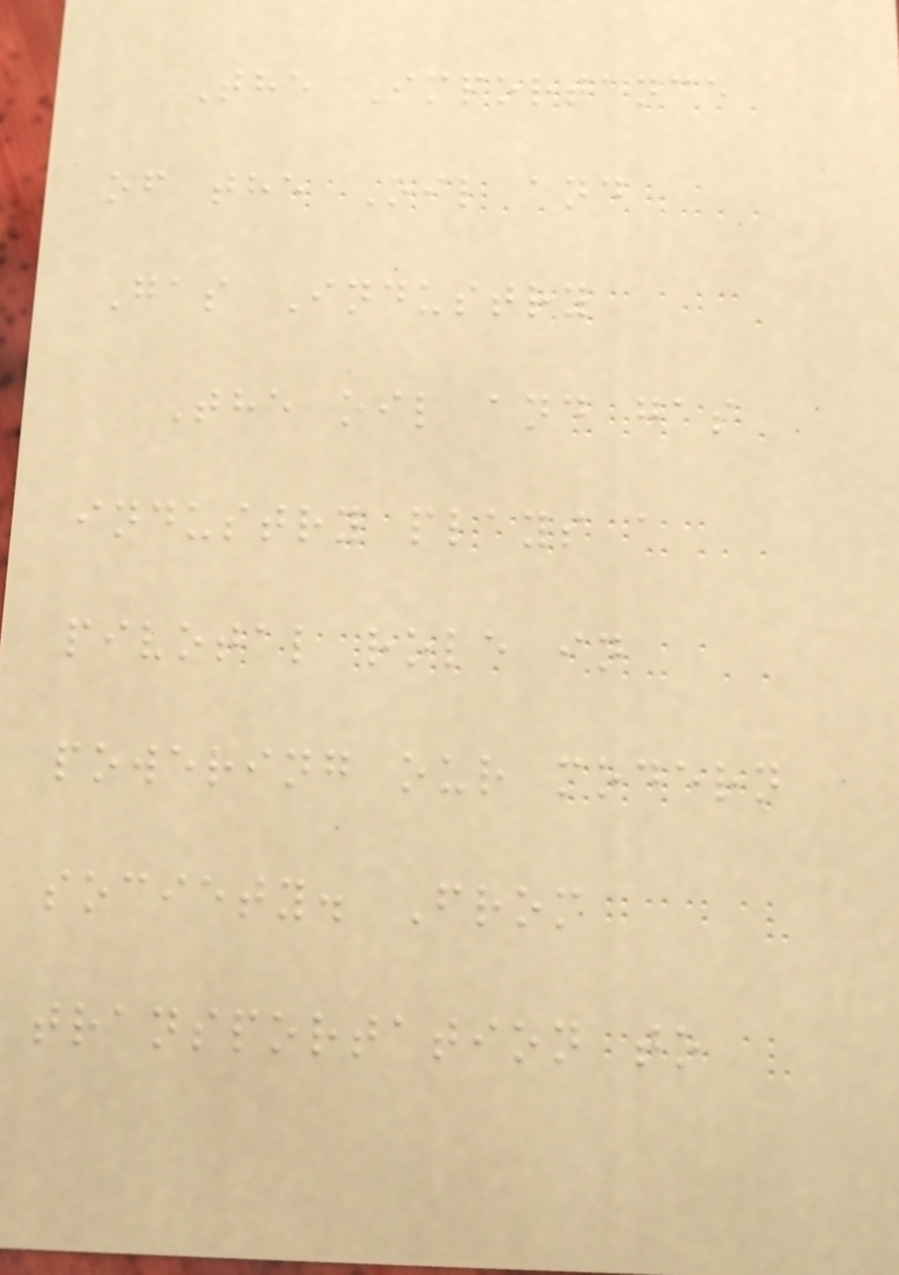The Importance
of the Oil and
Gas Industry
The oil and gas
industry plays a
pivotal role in
powering our modern
society. From
transportation to
